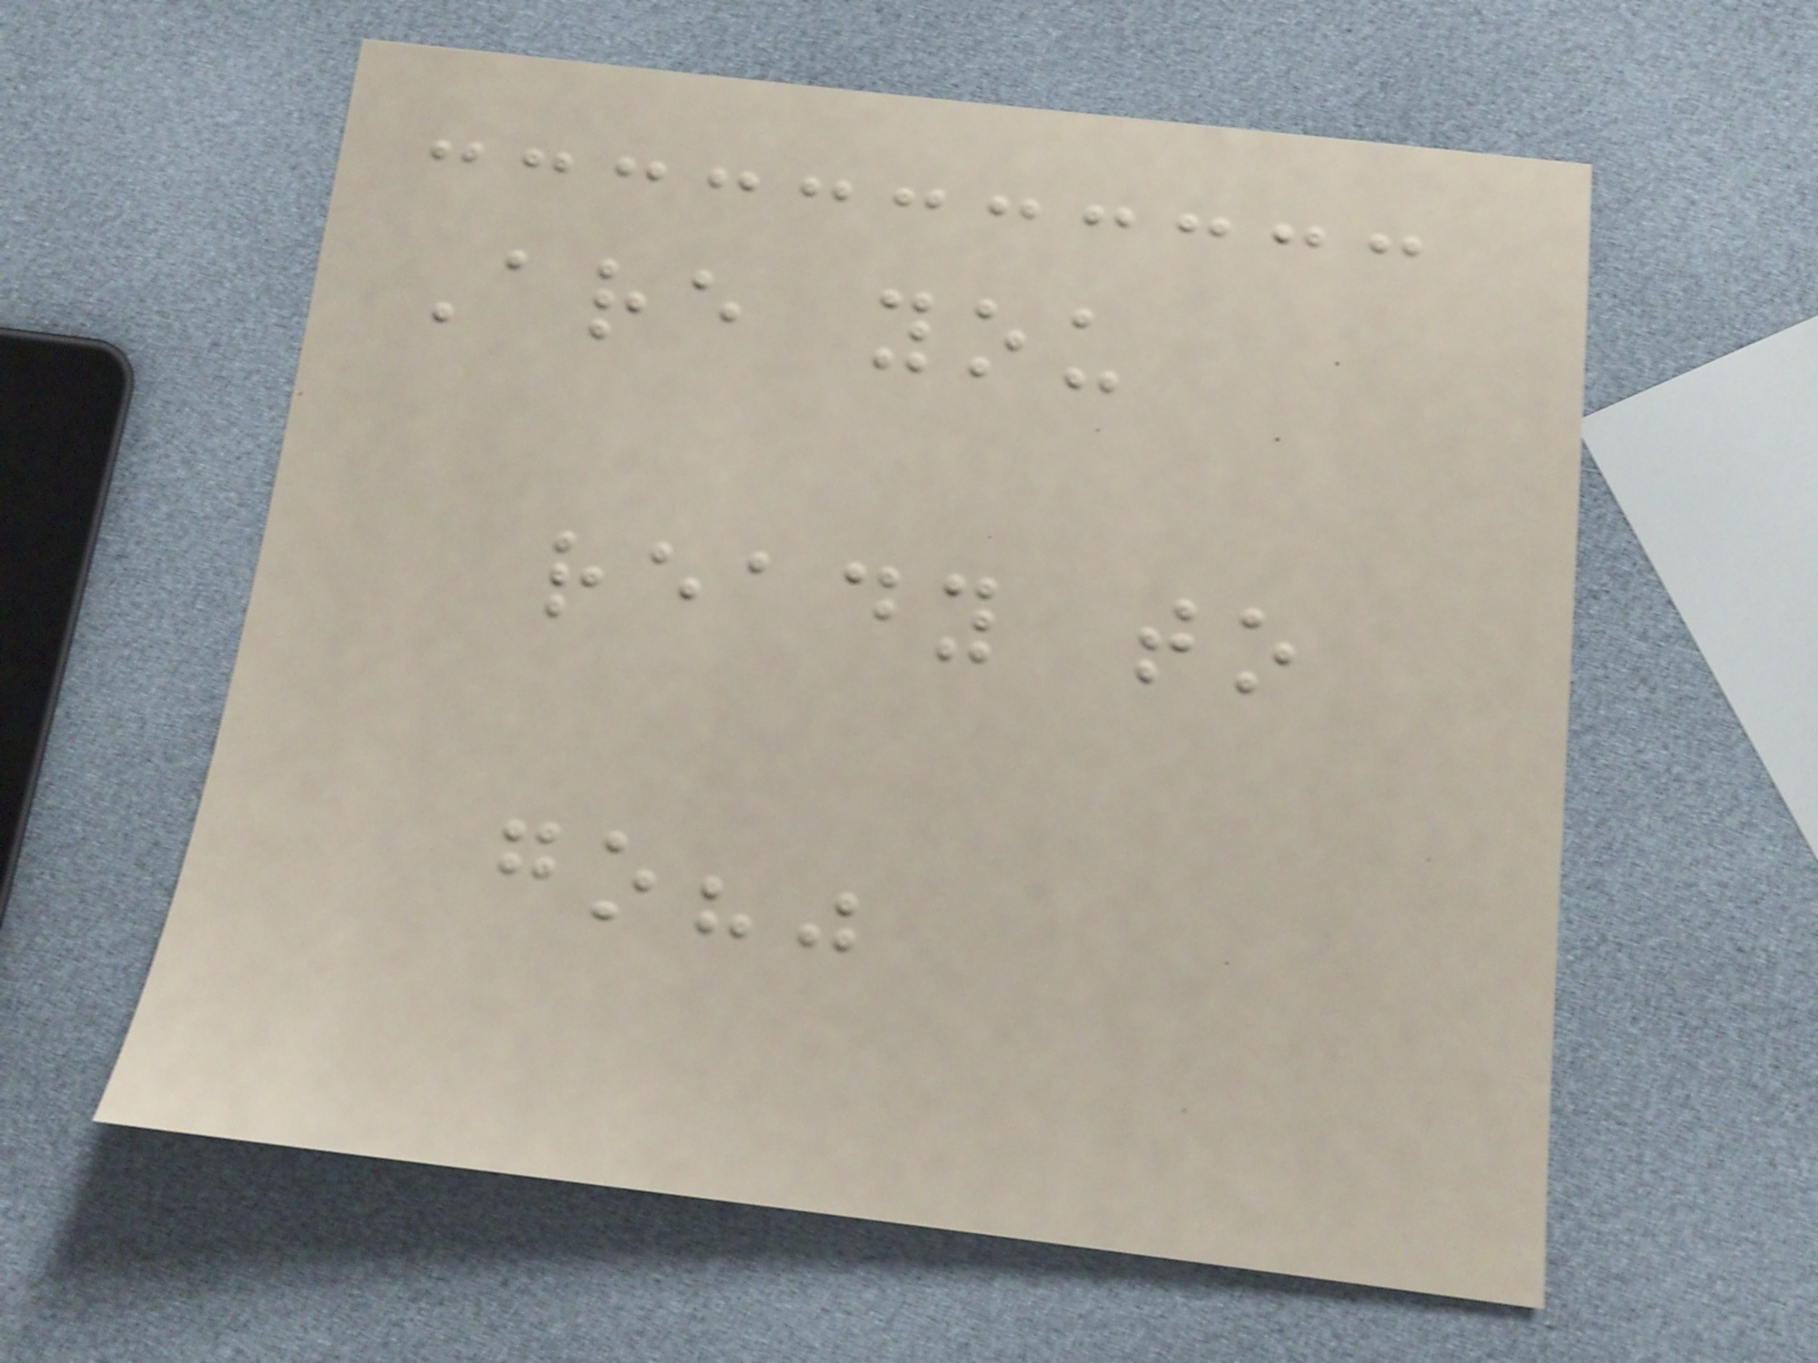Are you
ready to
go?"
